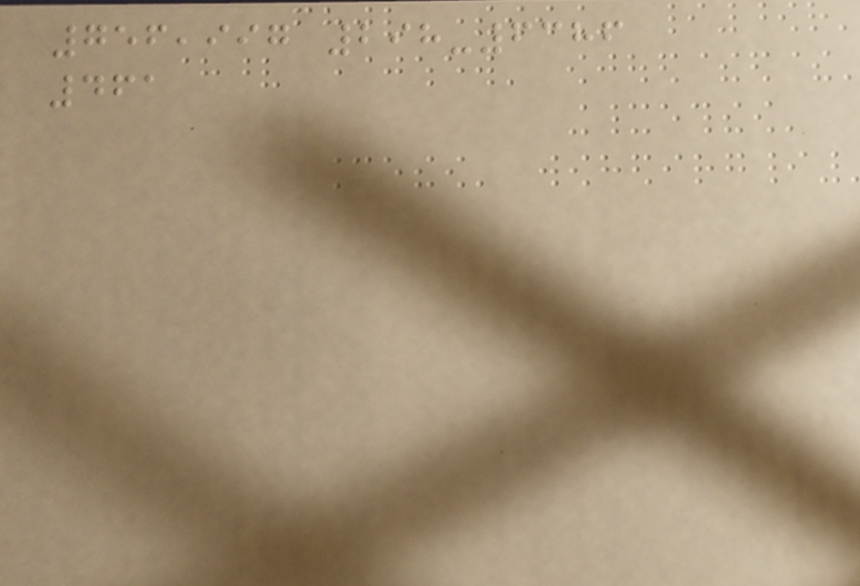756,997 298-6386
461
